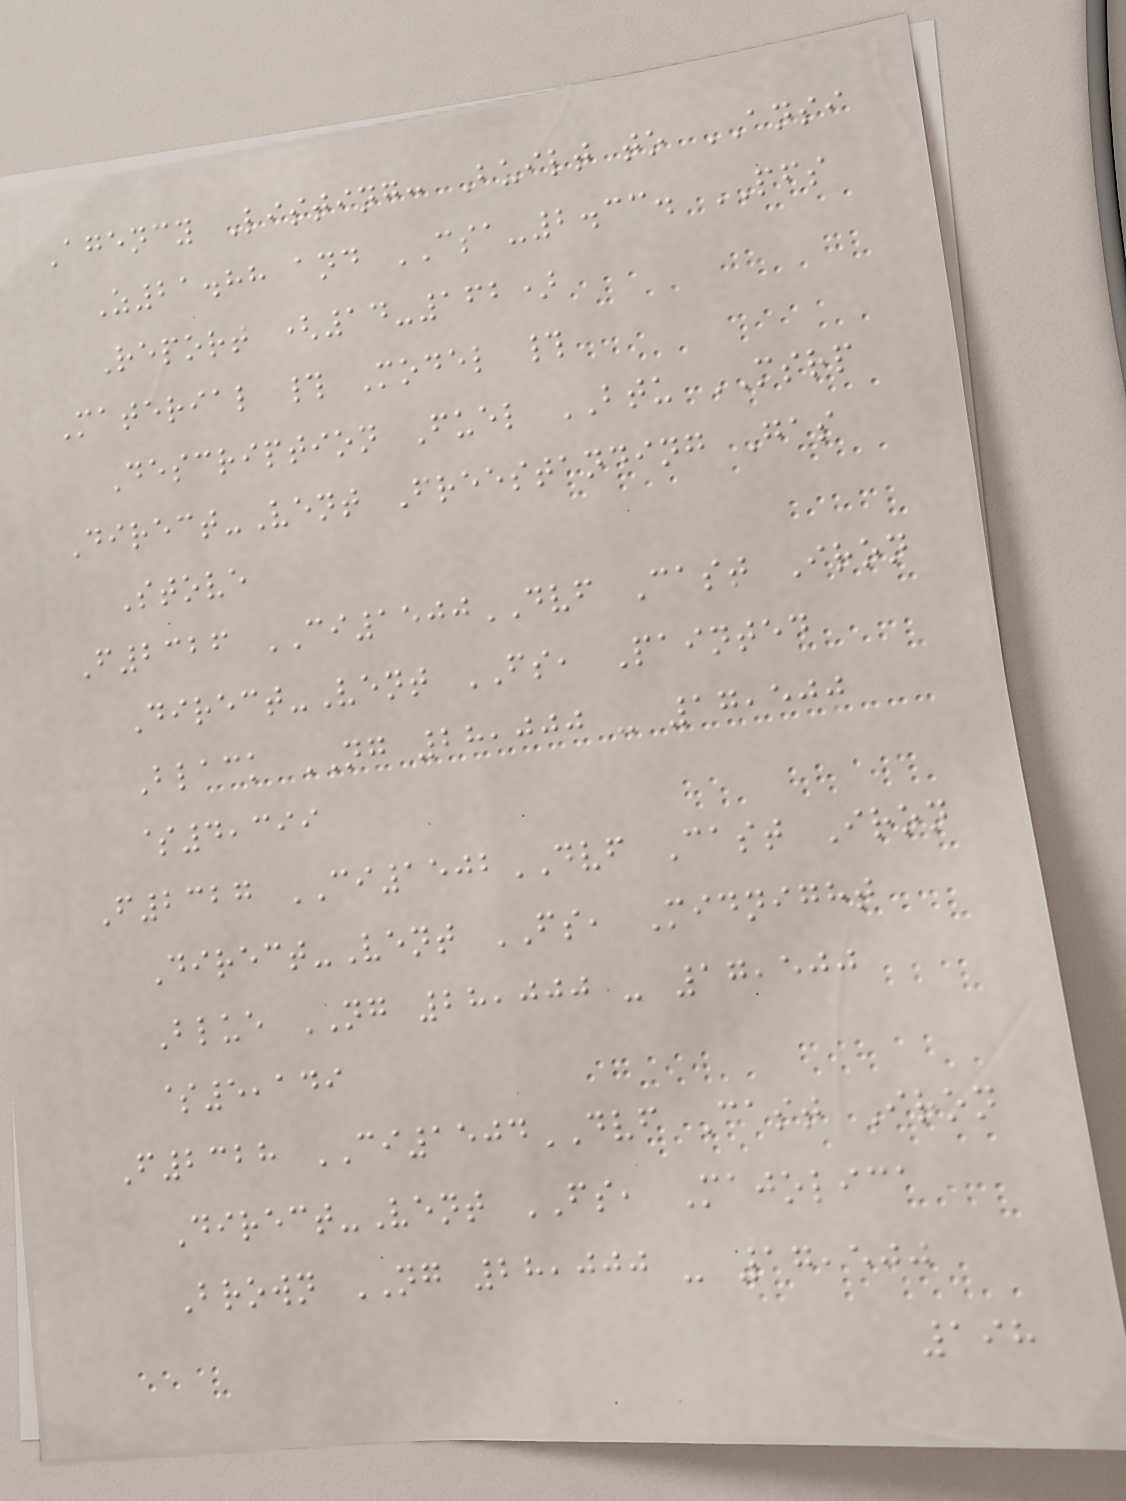Agency Listing: Built to ANSI
Z21.88 and CSA-2.33. PFS
Report (14-162)
Material # Model #
Description Fuel BTU MSRP
Direct-Vent Freestanding Gas
Stove
F2326 CI1500DVF Cast Iron
Direct-Vent FS, Painted
Black NG 28,000 - 17,500
$4,399
F2327 CI1502DVF Cast Iron
Direct-Vent FS, Midnight
Blue NG 28,000 - 17,500
$5,149
F2328 CI1504DVF Cast Iron
Direct-Vent FS, Majolica
Brown NG 28,000 - 17,500
198
